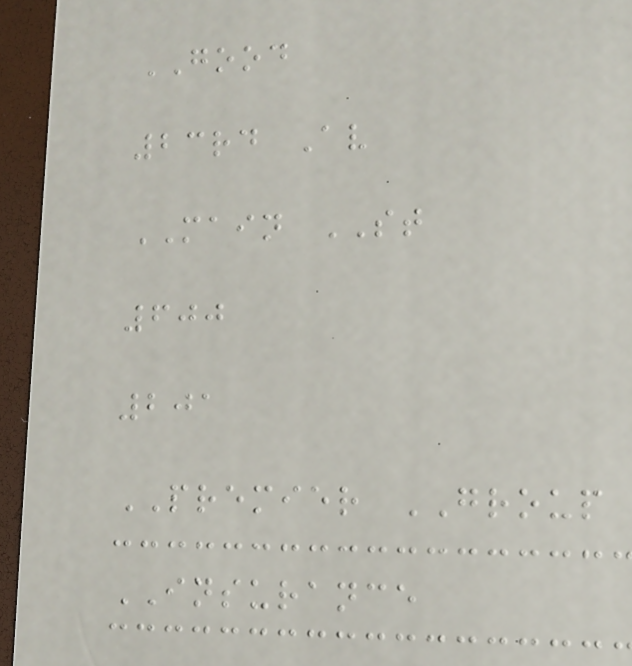GOOD
23rd Av
MAIN ST
600
201
PREMIER GROUP
INSURANCE
